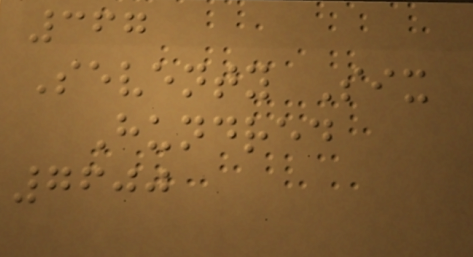367
Seventy Six
Hundred
7600
